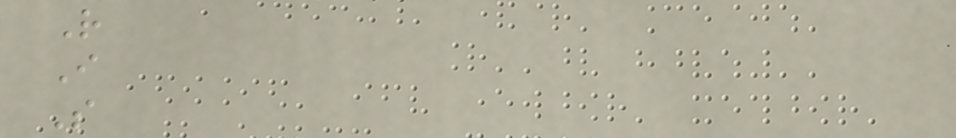R
I
S
